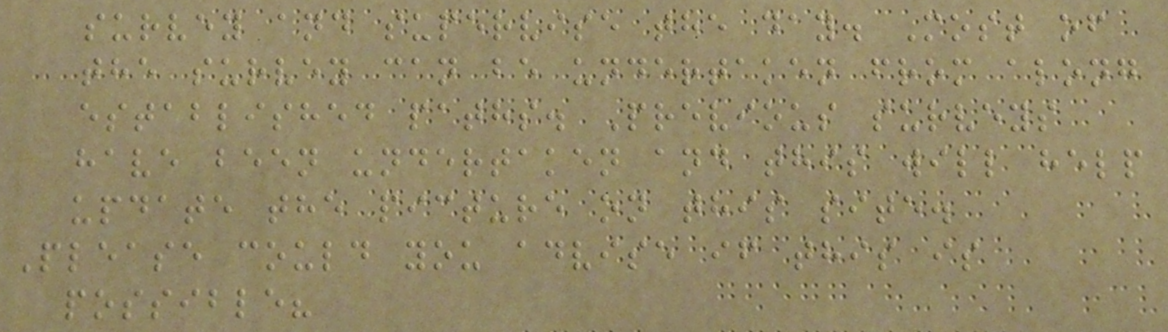survey and supervise the day. Most of
the survey can be undertaken from along
established paths. Previous surveys
have been undertaken and this will help
update the picture on this site.
Please could you advise if this is
possible?
